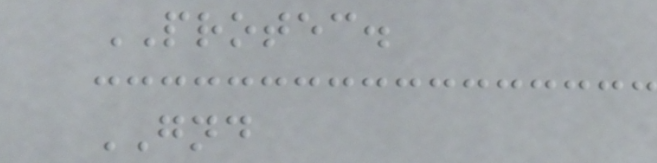PROTEC.
GND
